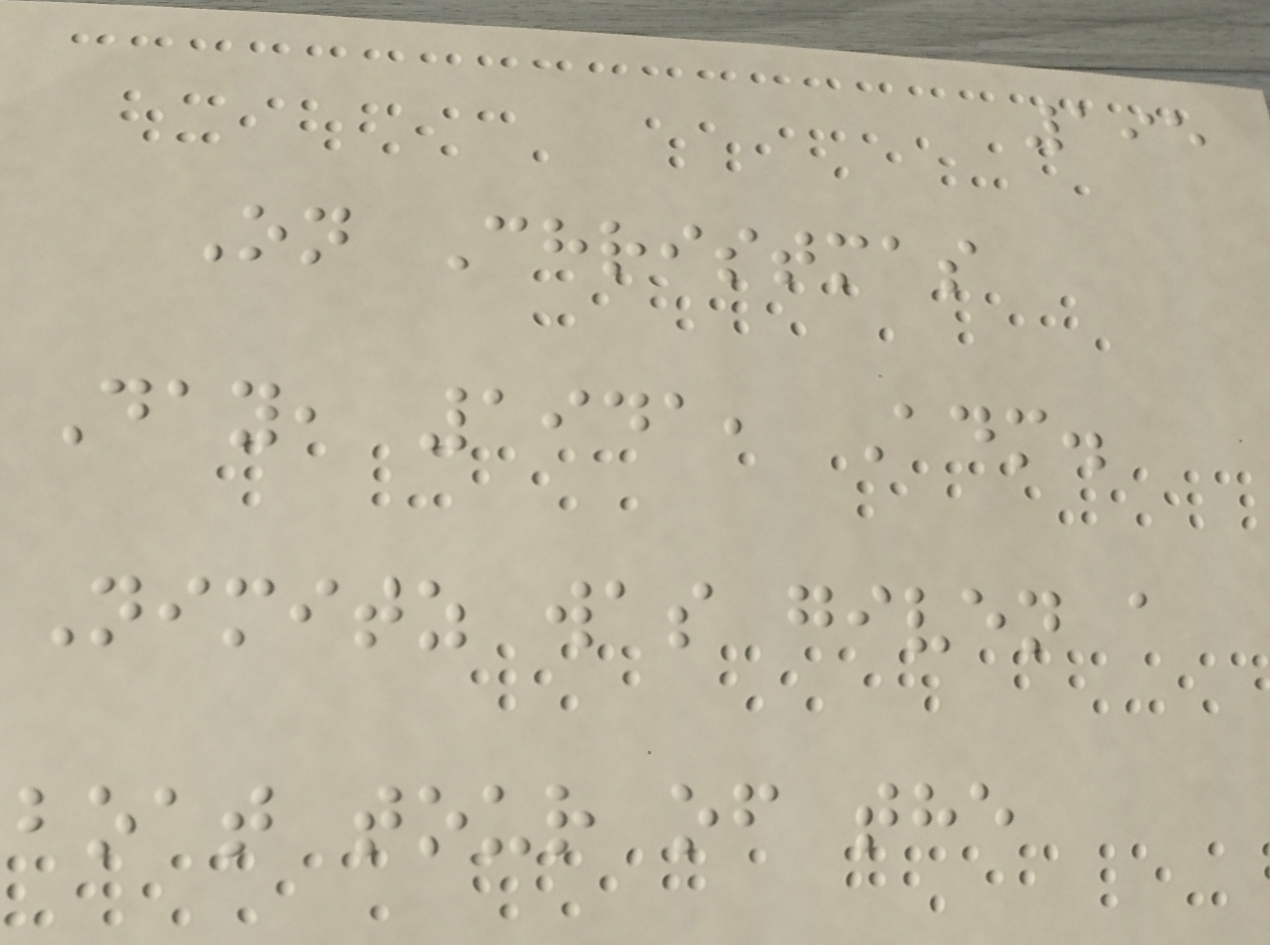195
On Christmas
Day, 1941, Adm.
Nimitz was given a
boat tour of the
